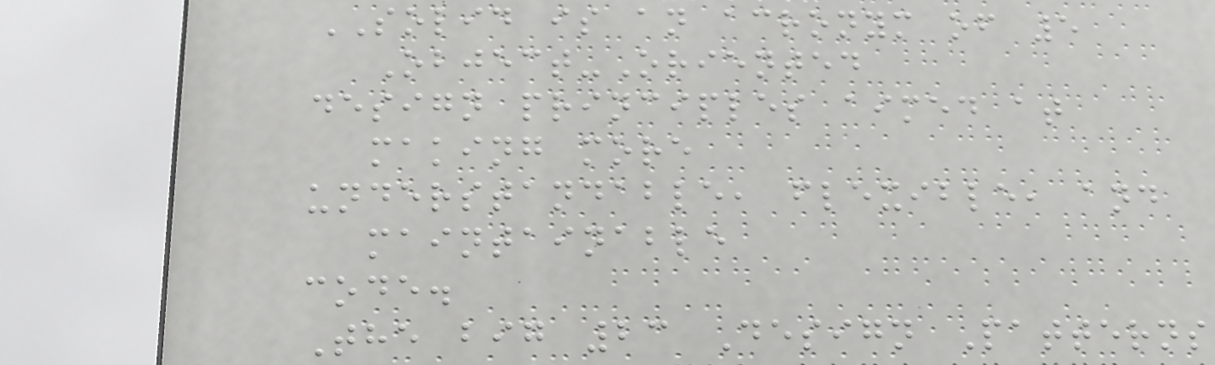SOLID is an acronym of 5
Object-Oriented
design principles aimed at
making more
understandable, flexible, and
maintainable
code.
The big 23 Design Patterns
